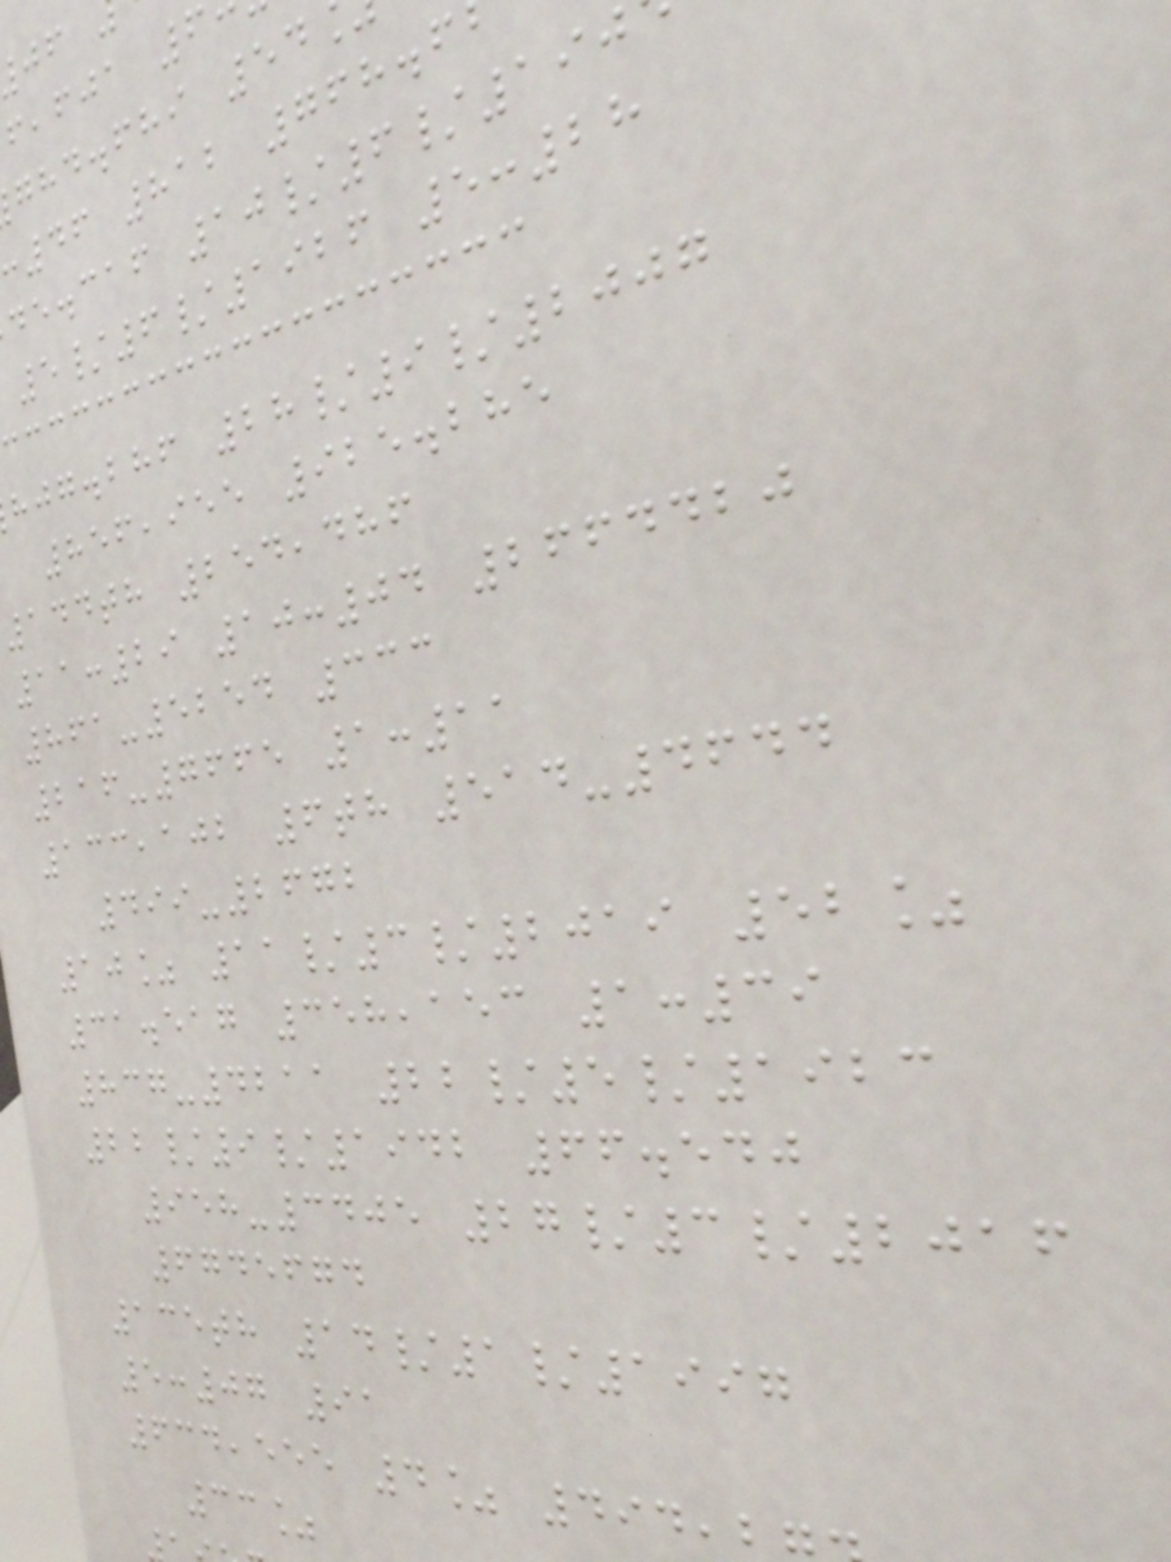,fja 6
ghd.fhi 54
46 812 768.6
de.caf 10/6/190
5/6/1926 5:28
hjg.bhf 28/9/2007
856,955 925.285
144th 254,486
11:29 10:04 2664420
861-5254 333
216-7665 1:11
133,102 6th 514-4644
499-2672
10% 11/3/2019 52%
31.517 358,153 1:39
837-4211 22/5/1923
22/9/1942 66.540
958-3405 27/3/2016
6745674
135th 14/1/1997
5:07 91
634,555 4% 494,
33%
